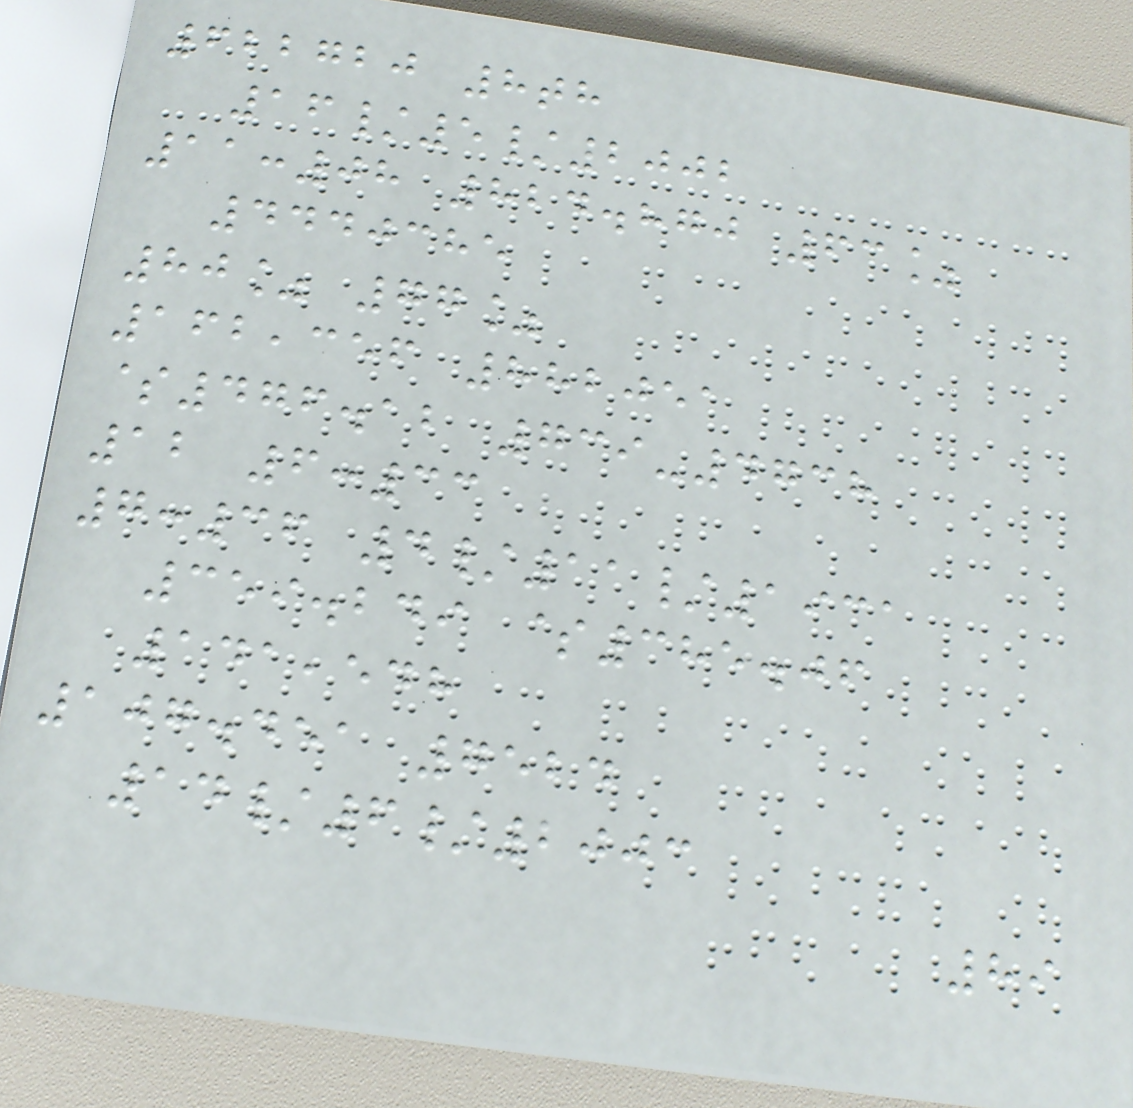622720 8th
16/5/2002
11:08 824.870 63%
4440385
80% 77%
162,356 882051
$476.12 739-4738
12 6:33
7:36 4/11/1931
359.249 $385.06
141,548
107.451 7524
14/6/2003
89
